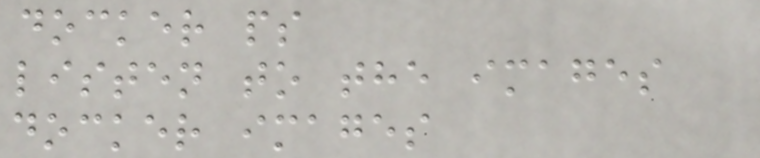docker ps
listen to the images
docker images
